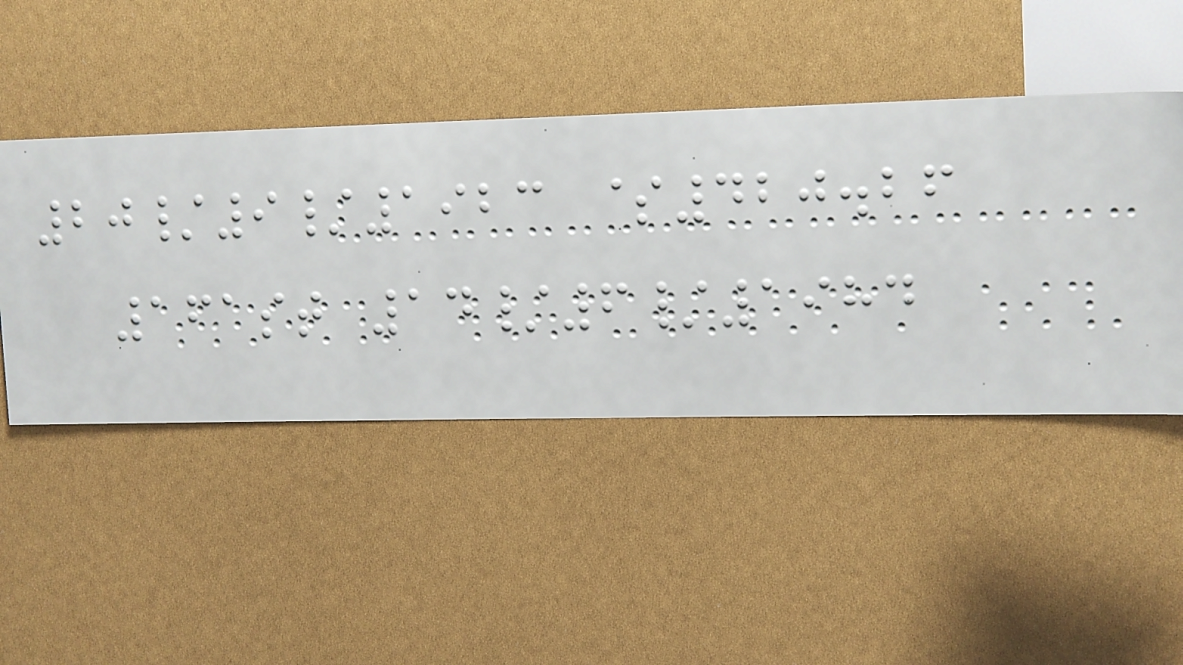20/9/1923 $420.26
161st 14/6/1984
